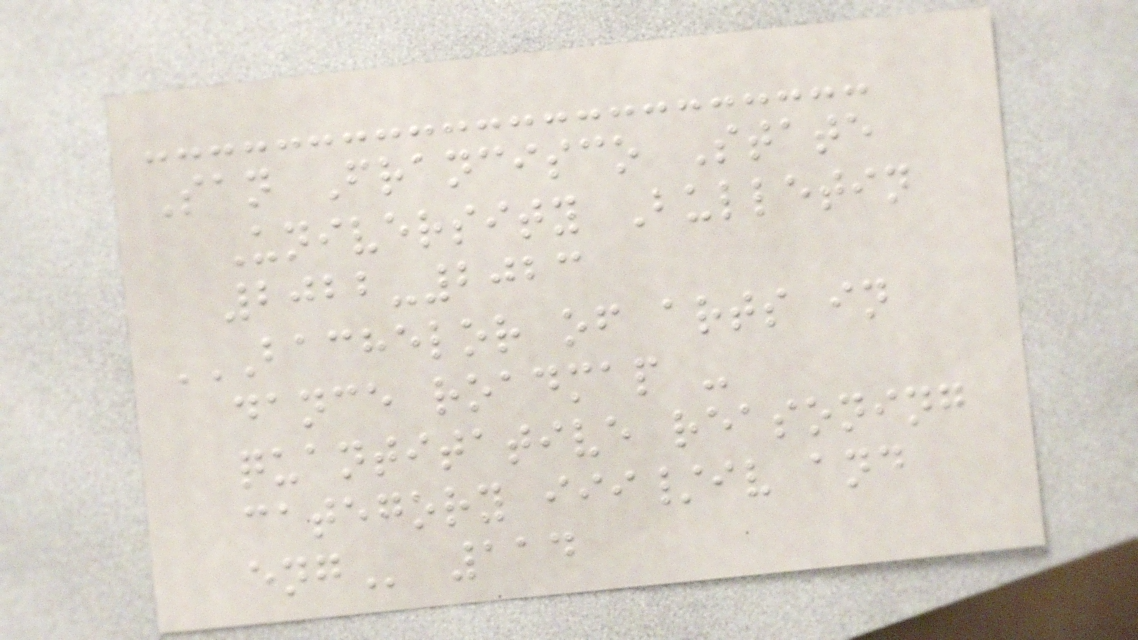San Francisco State
University Bulletin
2022-2023
BACHELOR OF ARTS IN
DANCE ROADMAP -
QUANTITATIVE REASONING
CATEGORY III/IV AND
ENG 114
